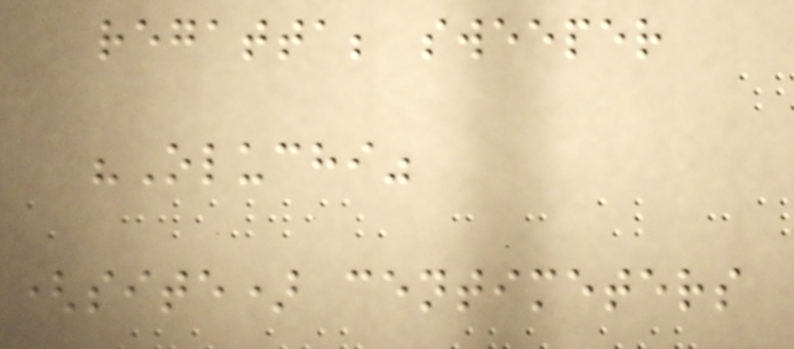regatta; sweeper
"Oluchi"
(site) centimeters
